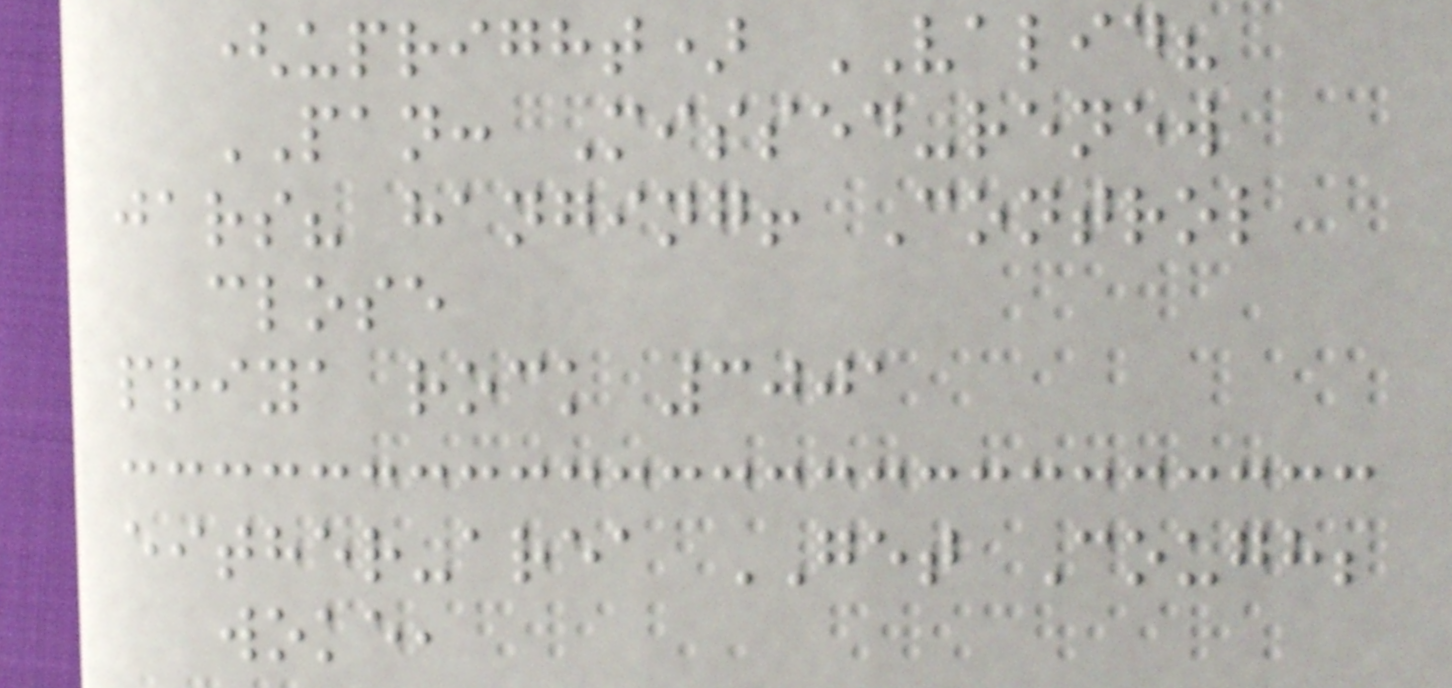(upright) VALID?
PAN: Missed-renew
jars? hanging! Control
close
priya rock 3001
either-area GET Cough;
woke,
